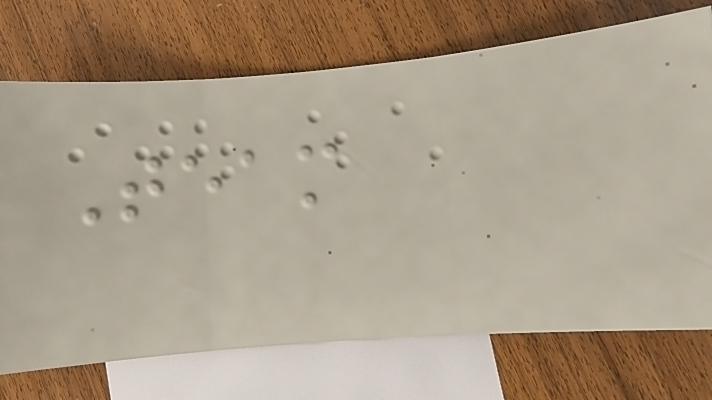Team
